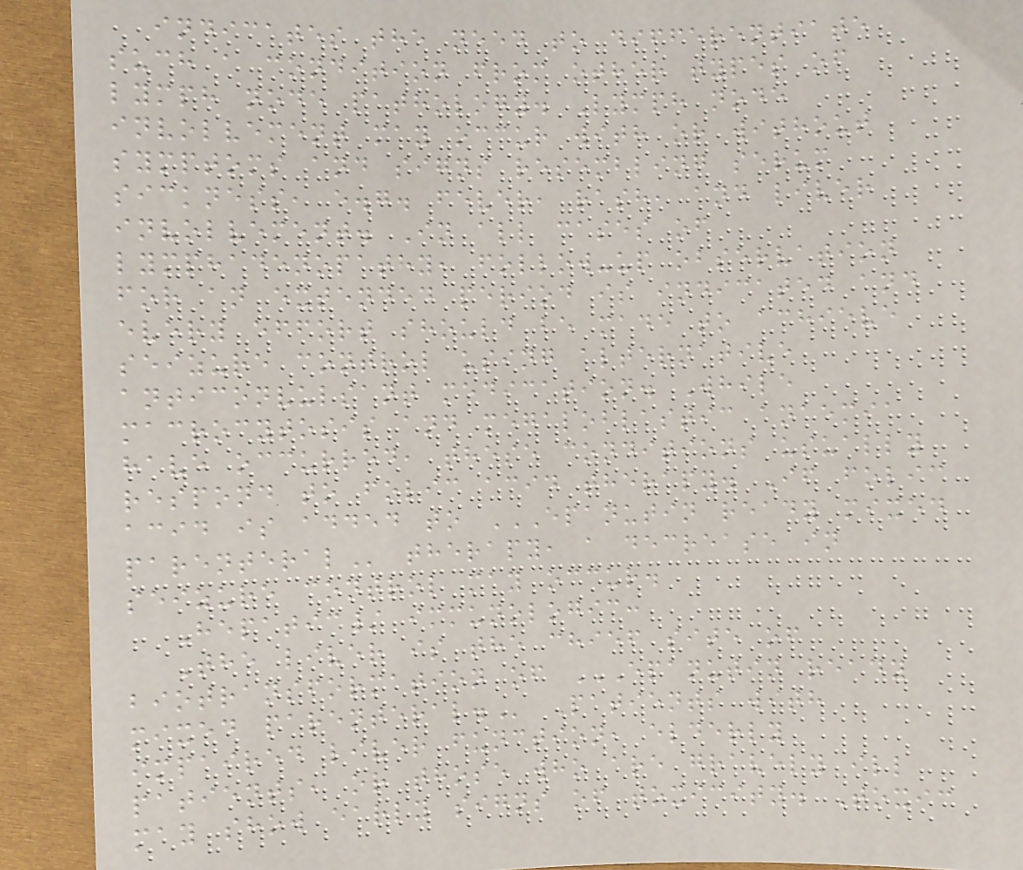indicates the need to differentiate
such a condition from other types of
lymph node pathology. Lymph node
involvement may occur with or without
symptoms and signs resembling serum
sickness, e.g. fever, rash, and liver
involvement. In all cases of
lymphadenopathy, follow-up observation
for an extended period is indicated and
every effort should be made to achieve
seizure control using alternative
anticonvulsant medication. While
macrocytosis and megaloblastic anaemia
have occurred, these conditions usually
respond to folic acid therapy. If folic
acid is added to EPANUTIN READY MIXED
PARENTERAL therapy, a decrease in
seizure control may occur.
Hepatic/ immunologic:
The liver is the chief site of
biotransformation of EPANUTIN READY
MIXED PARENTERAL. Patients with
impaired liver function, elderly
patients, or those who are gravely ill
may show early signs of toxicity. Toxic
